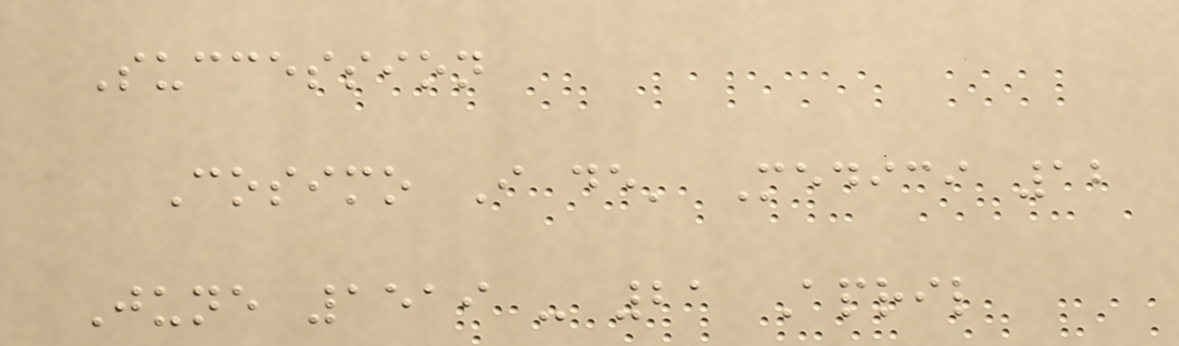Succession
Cosimo I de' Medici 12
June 1519 - 21 April
